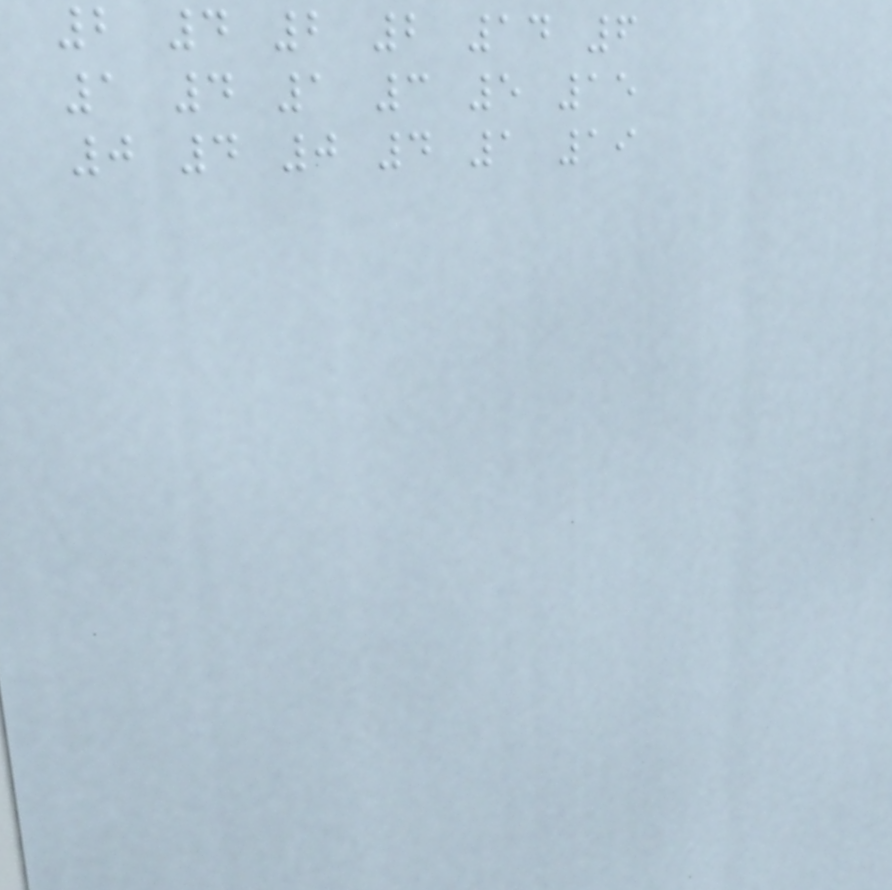2 4 2 2 14 6
1 4 1 3 5 15
0 4 0 4 1 19
